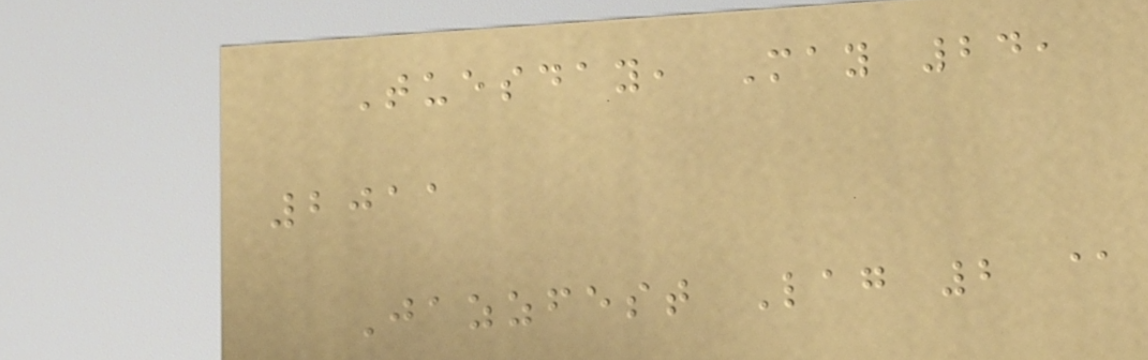Tuesday, May 24,
2011
Jazzfest Lag 2 @
